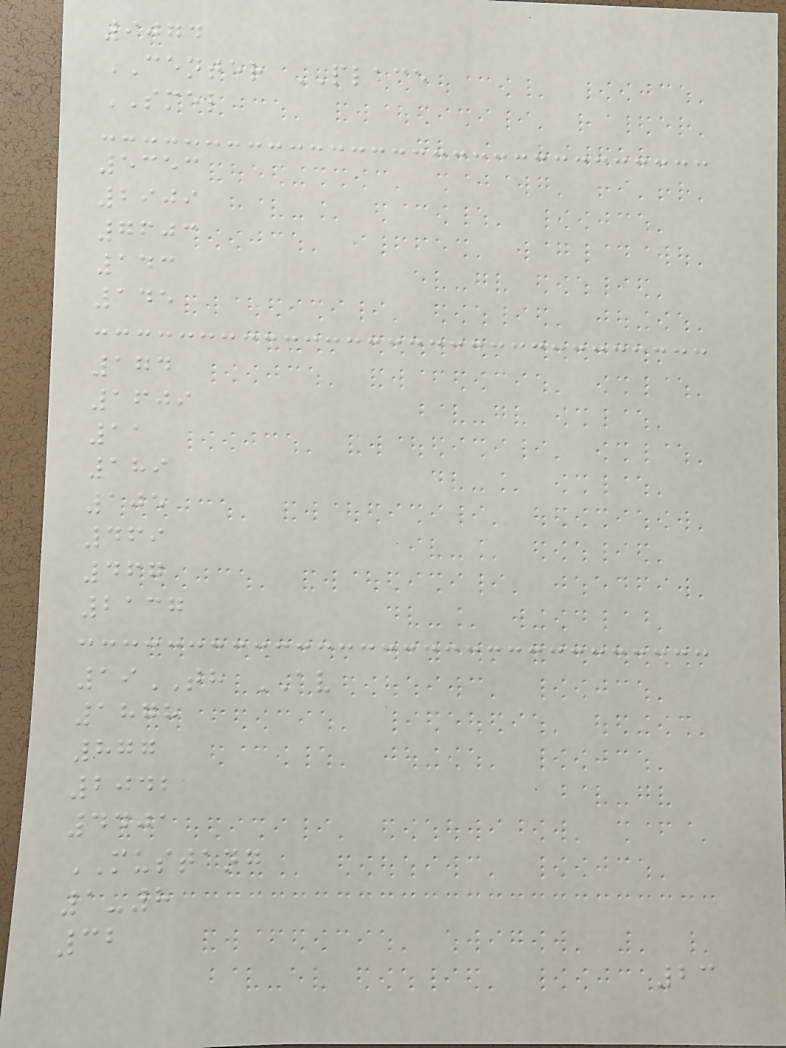9074
CENTER PLACE
SMEL
5353
2909
7603
143
145
174
1609
11
189
105
469
467
2137
19TH AV
1878
877
2042
4401
MUSTANG
1-8
32
23
